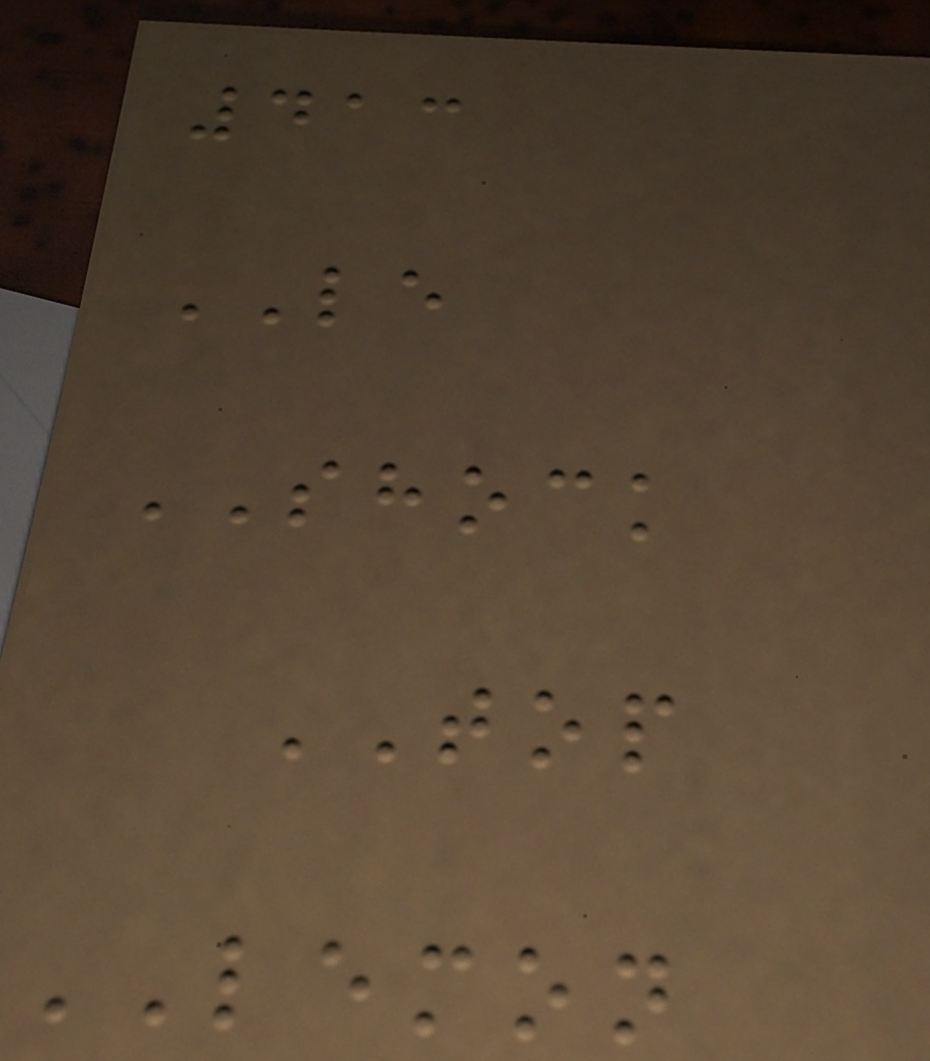413
LE
SHOCK
TOP
LEMON
